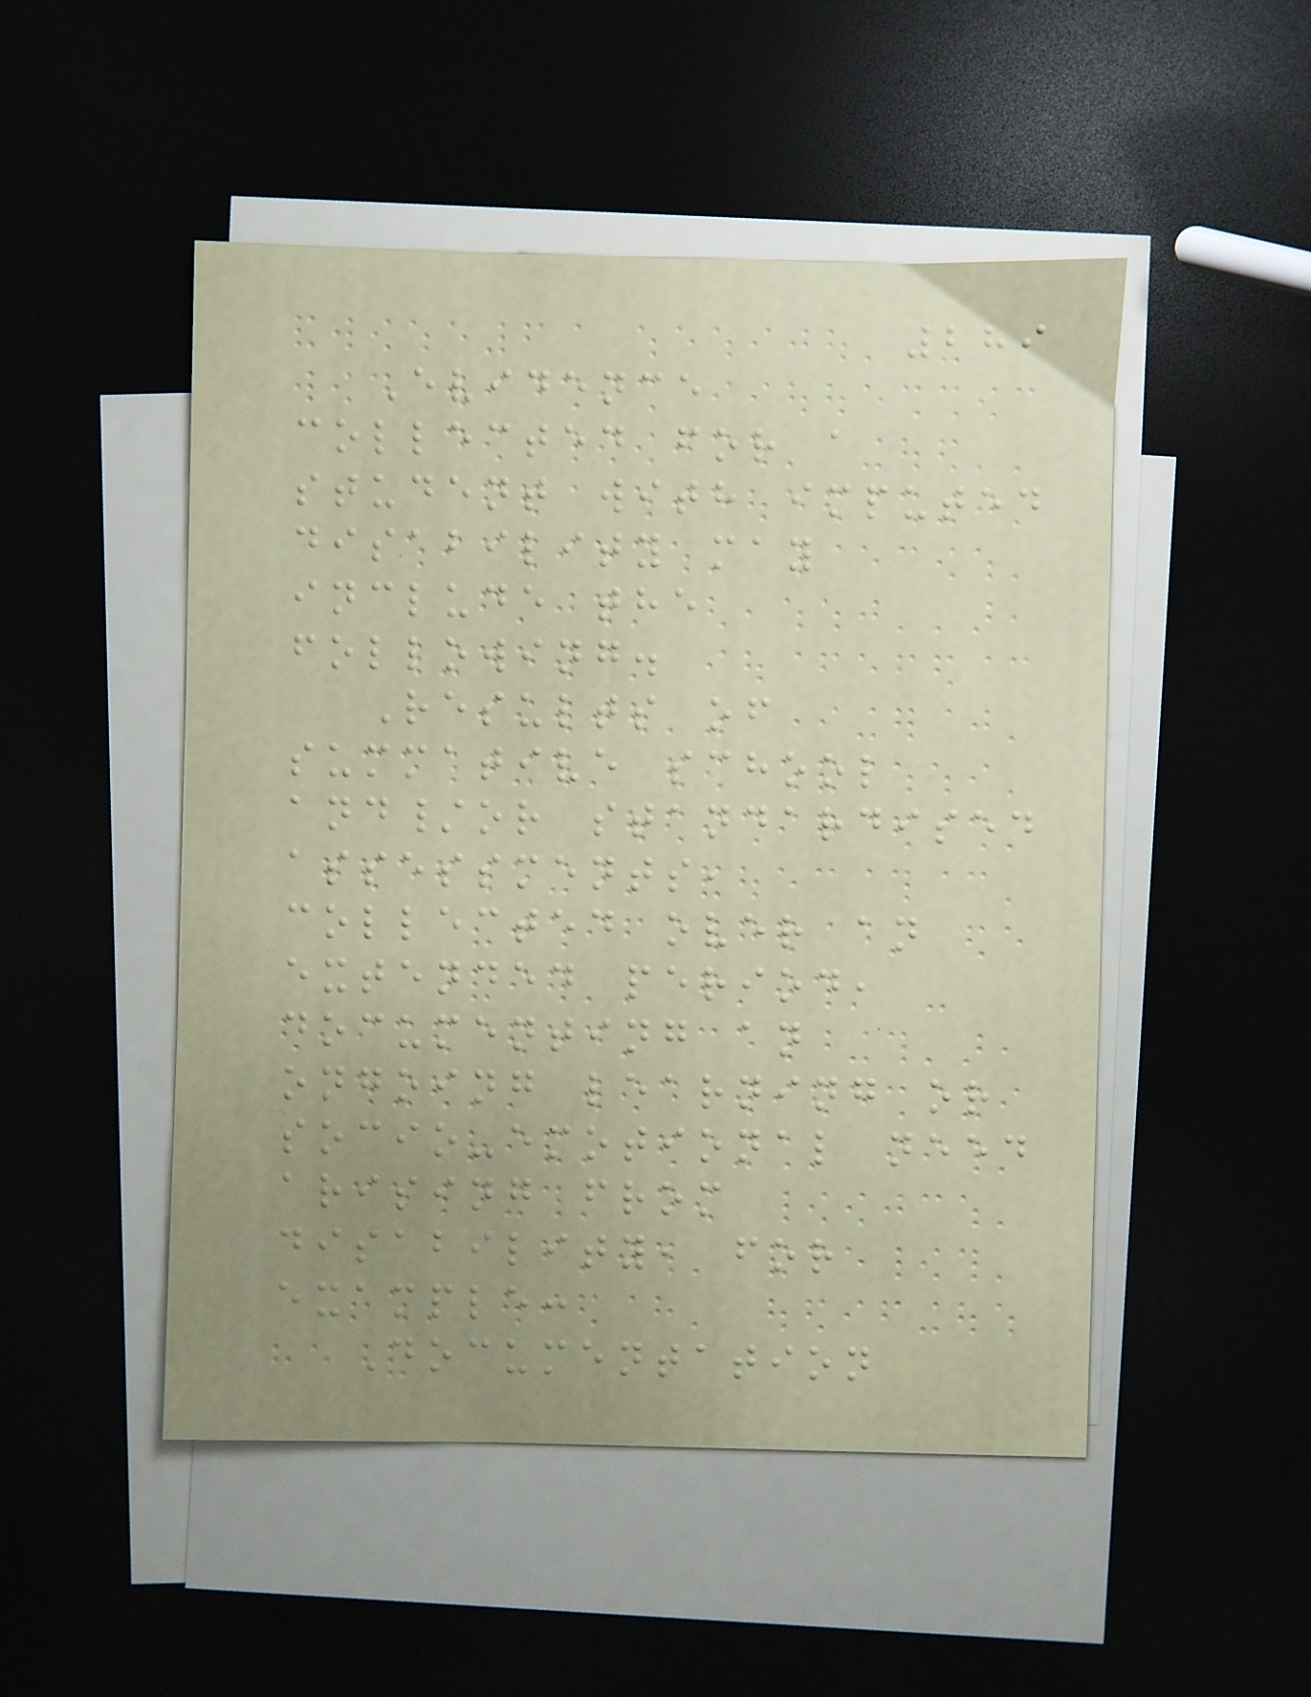289
Evidence
collected for a
student with imputed
disability may
include the
following.
Results of
summative school
and/or standardised
assessments,
collected over an
extended period,
documenting an
ongoing learning or
socio-emotional need
arising from
disability, for
example:
Documentation
